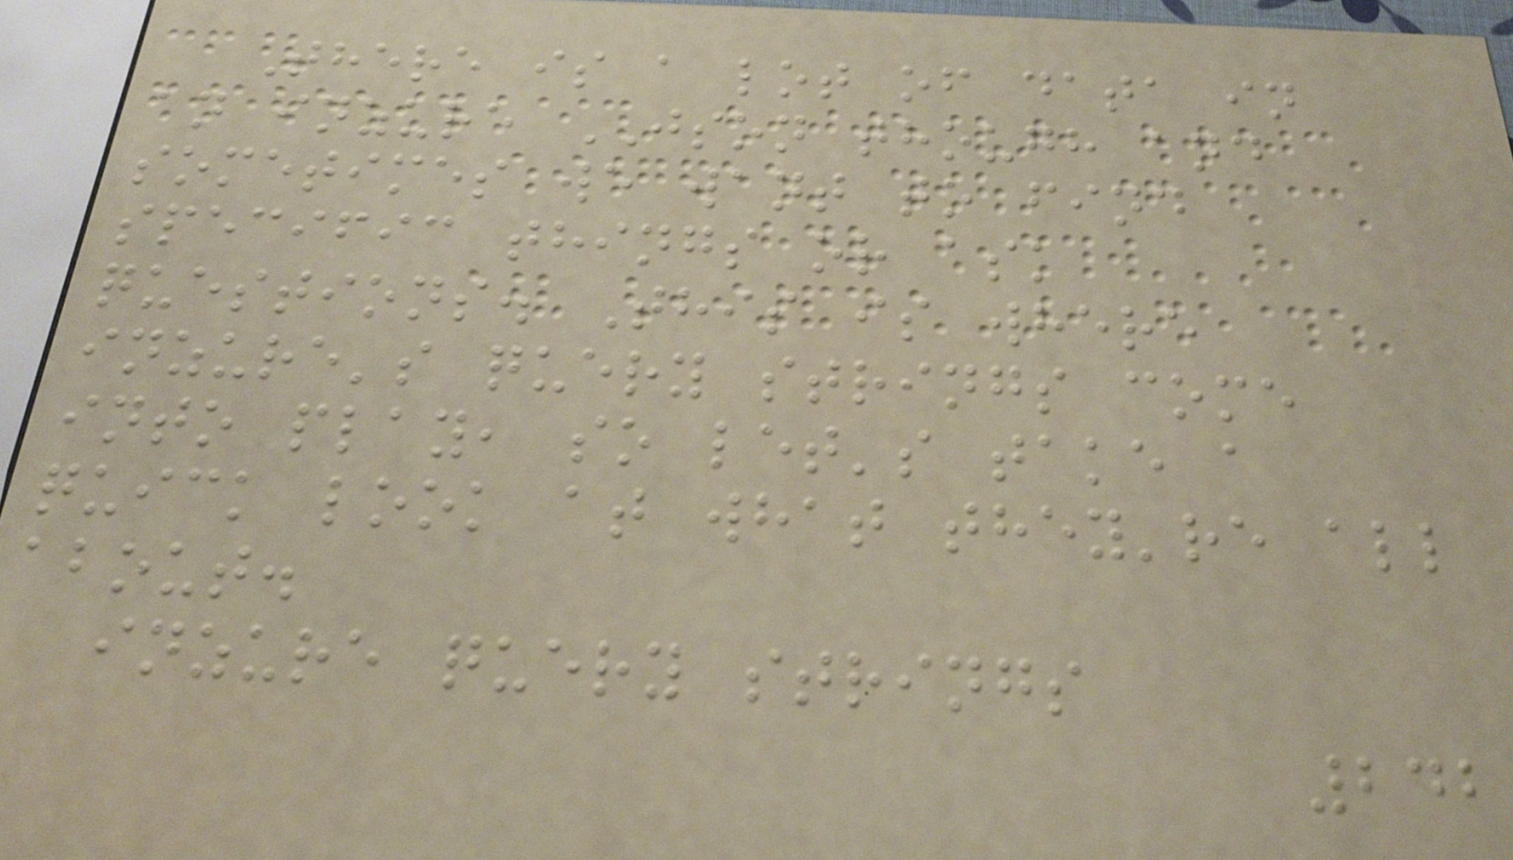There is a lot of data in
an inzure JSON though and
sometimes we want to find
specific things or ask
questions. This is where
inzure's query strings come
into play, so let's take a
quick look at what they're all
about.
inzure query strings
242
